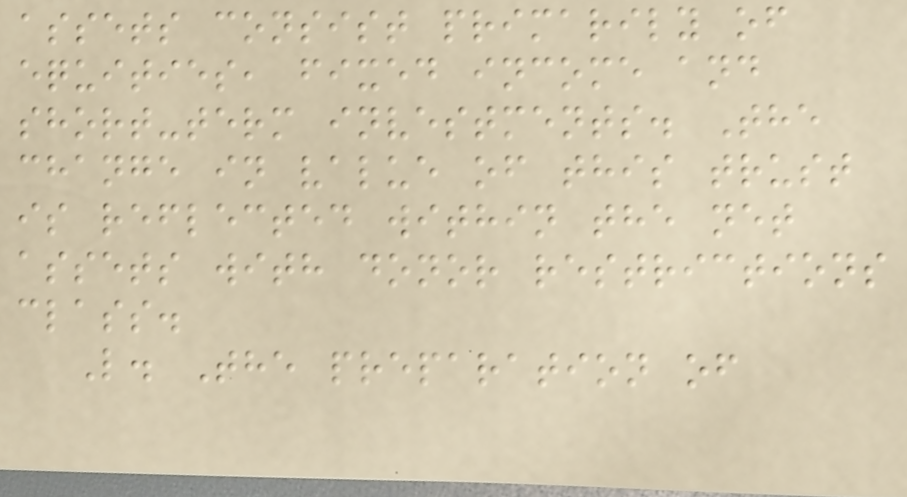assets consist primarily of
equities, fixed income and
short-term investments. The
change in value of this trust
is reflected within the net
assets with donor restrictions
class.
L. The preparation of
